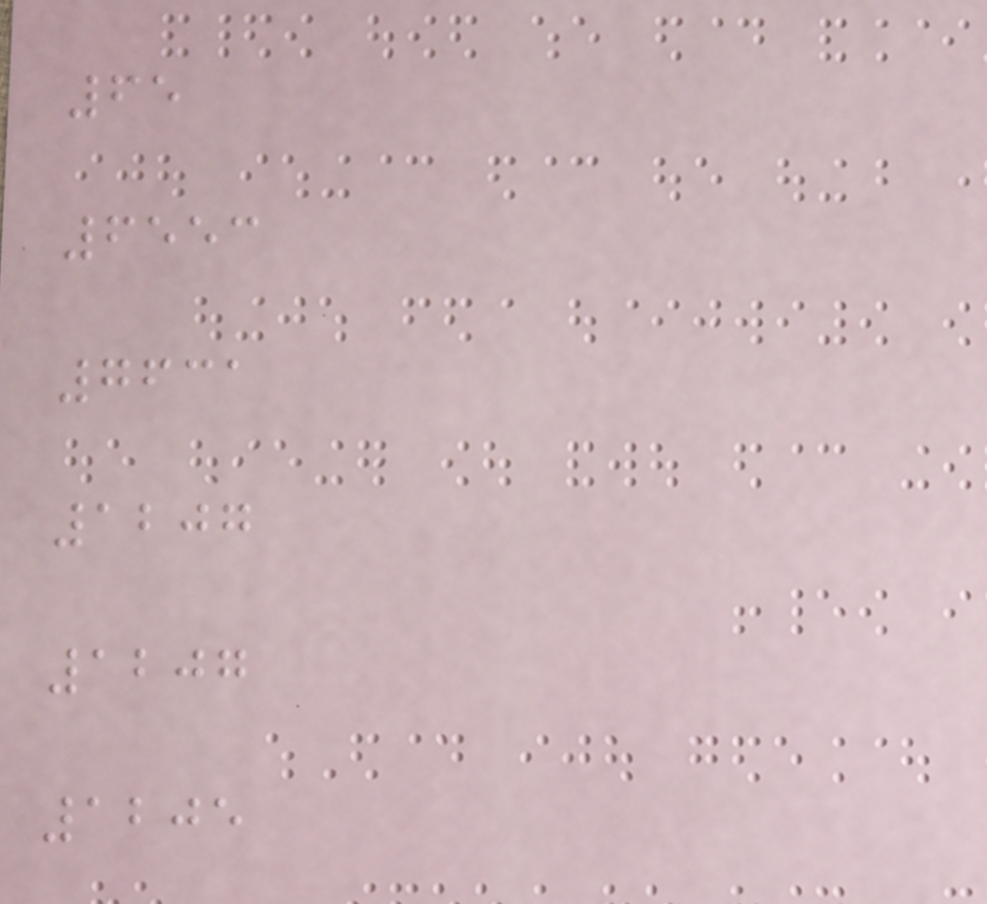65
6553
7631
1207
1207
1205
